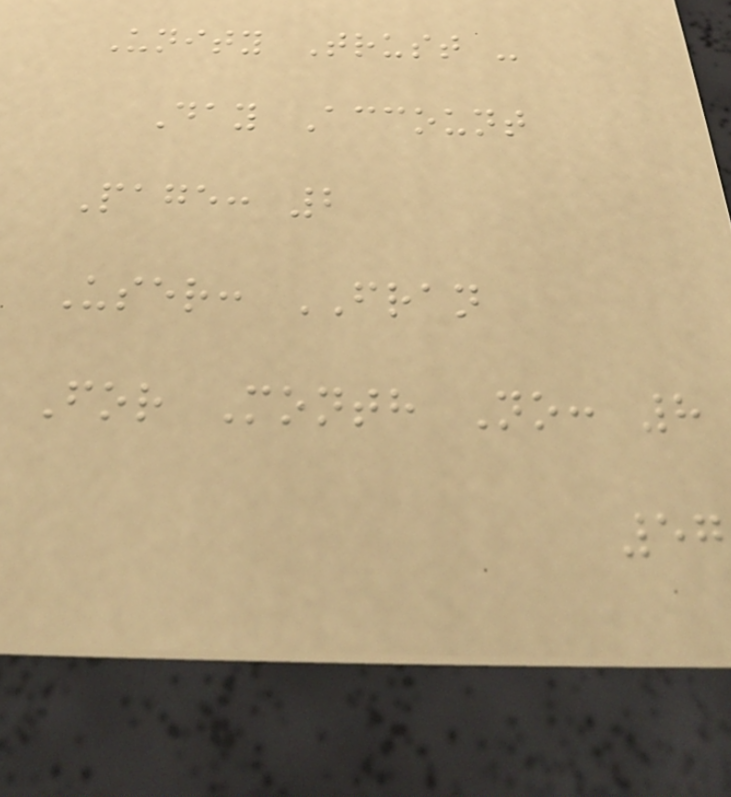Unity Trust -
Day Account
Page: 2
User: FRAN
For Month No: 8
57
